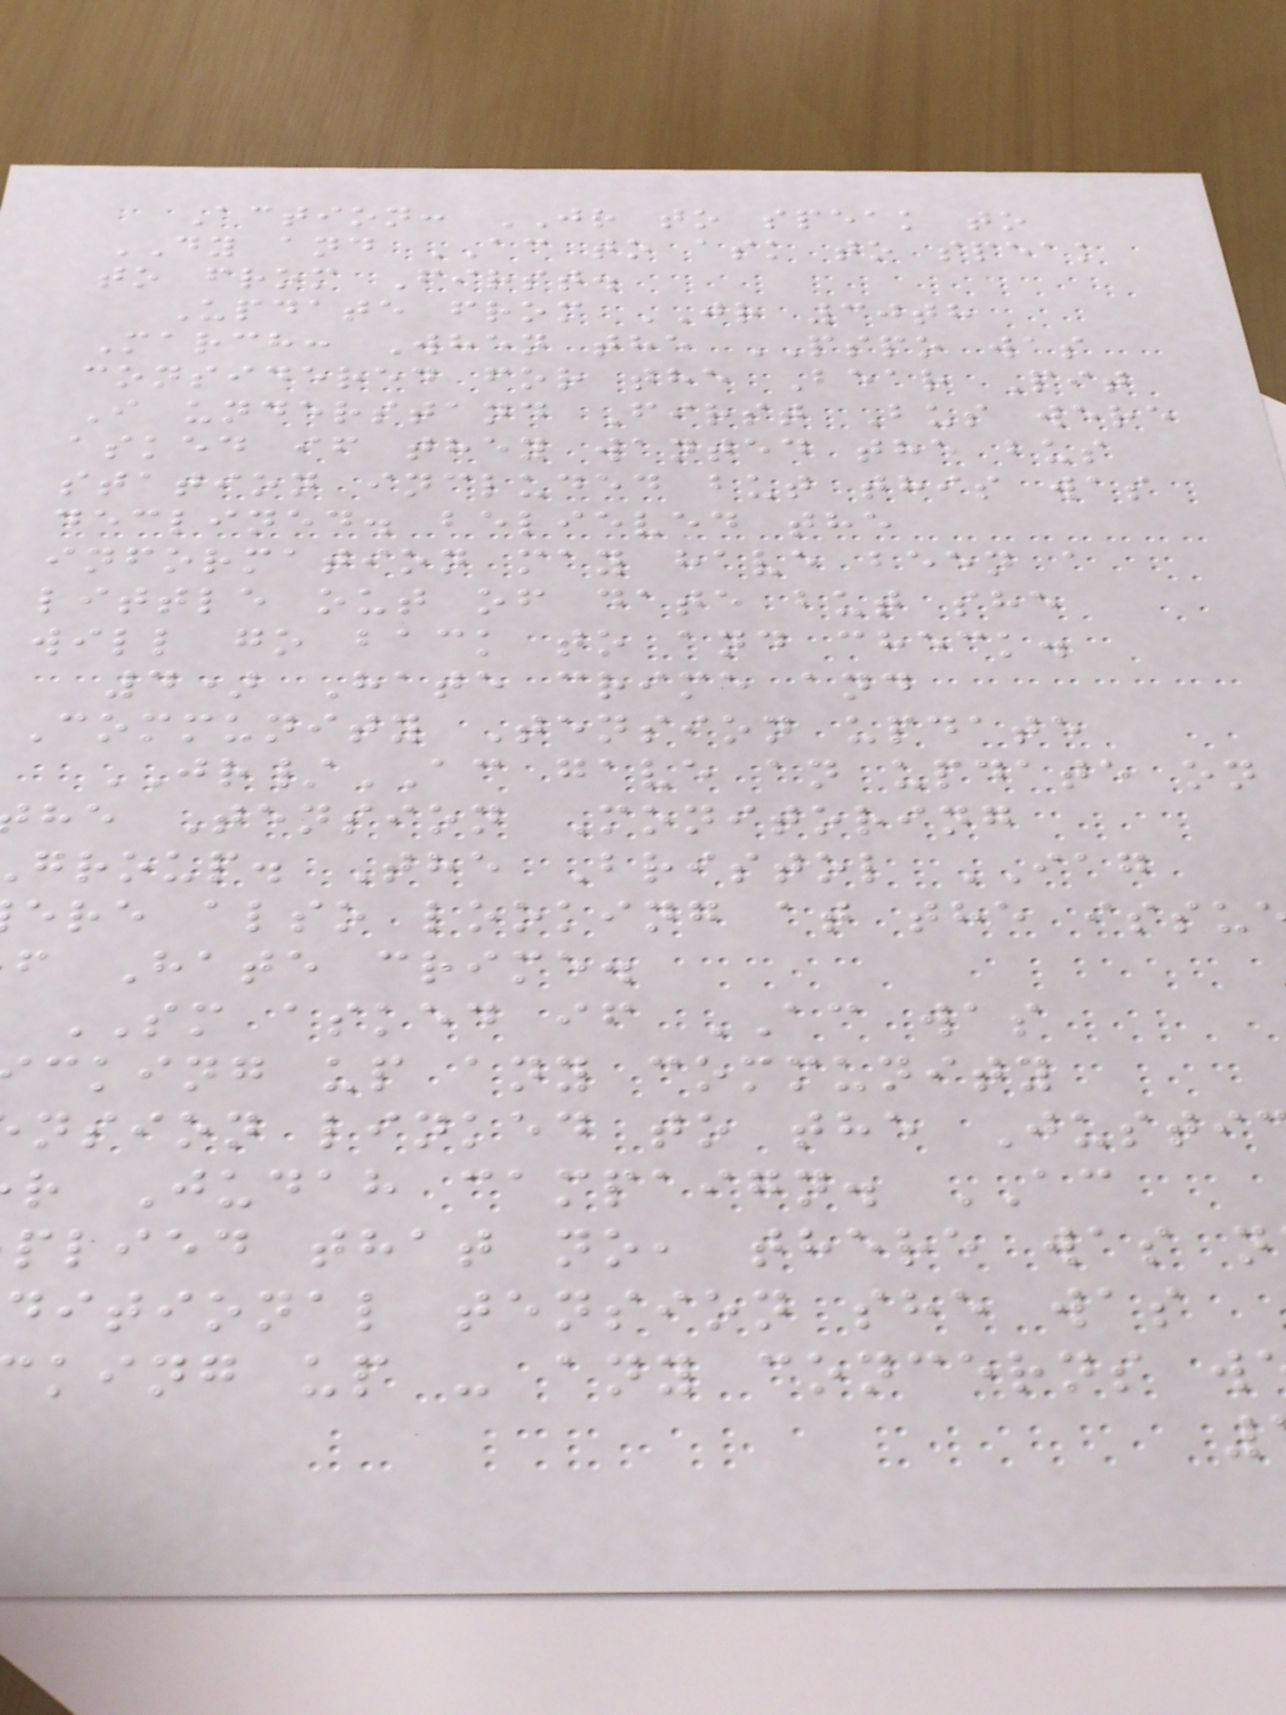Action: JR to speak to
DY and AC to ask to speak
to from First.
Update from JR 30th
March: When the PSPO was
considered for the Bear Pit
I understand First Bus were
asked if they wanted the bus
station included but this was
declined. believed the
information may have been a
little out of date but she
will go back to and check.
4) Hate crime and
Community Tension update
JR/AC gave an update on
he Tension Monitoring
group. The Bristol IAG
ere also looking at the issu
f Hate crime.
SM asked if AC was
cking up any community
nsion linked to the Justi
r Judah campaign. AC
plied that no, there was n
ditional tension she was
king up - any concerns w
